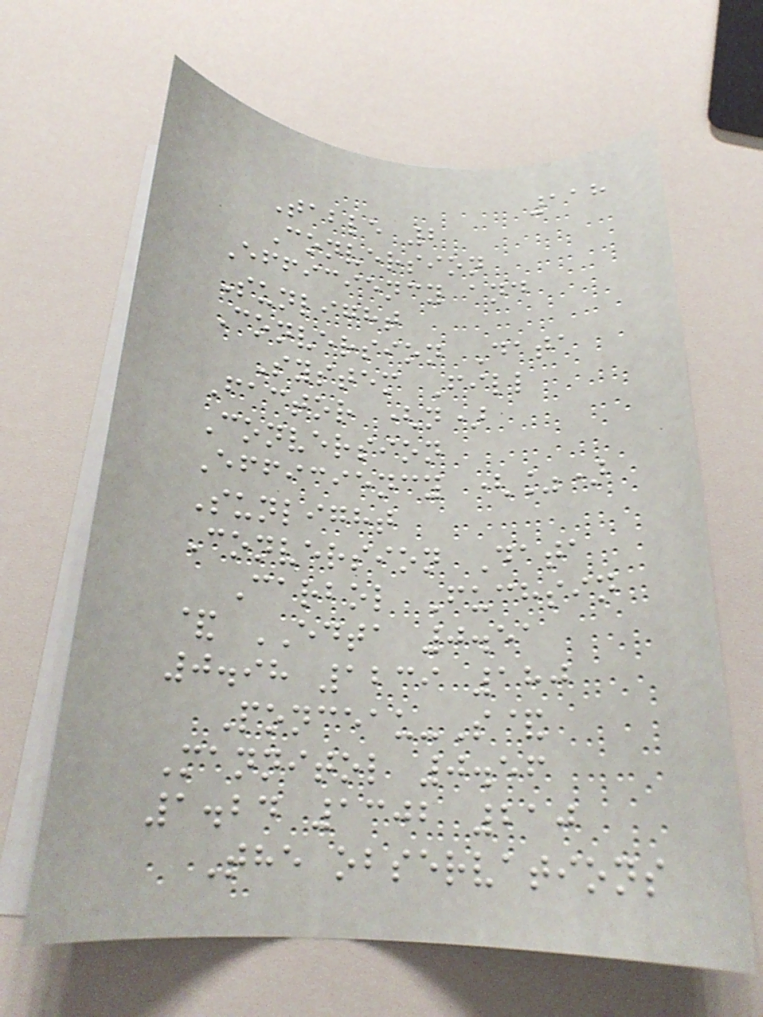118
Table 2
Conversion
Efficiency and
Sunlight
Conversion Data
System Fill
Factor (n)
Conversion
Efficiency (%)
Sunlight
Conversion Data
Carbol Fuchsin
& EDTA 0.51
0.98 1239 180
Ponceau-S&
Mannitol 0.56
1.24 1302 210
The observations
